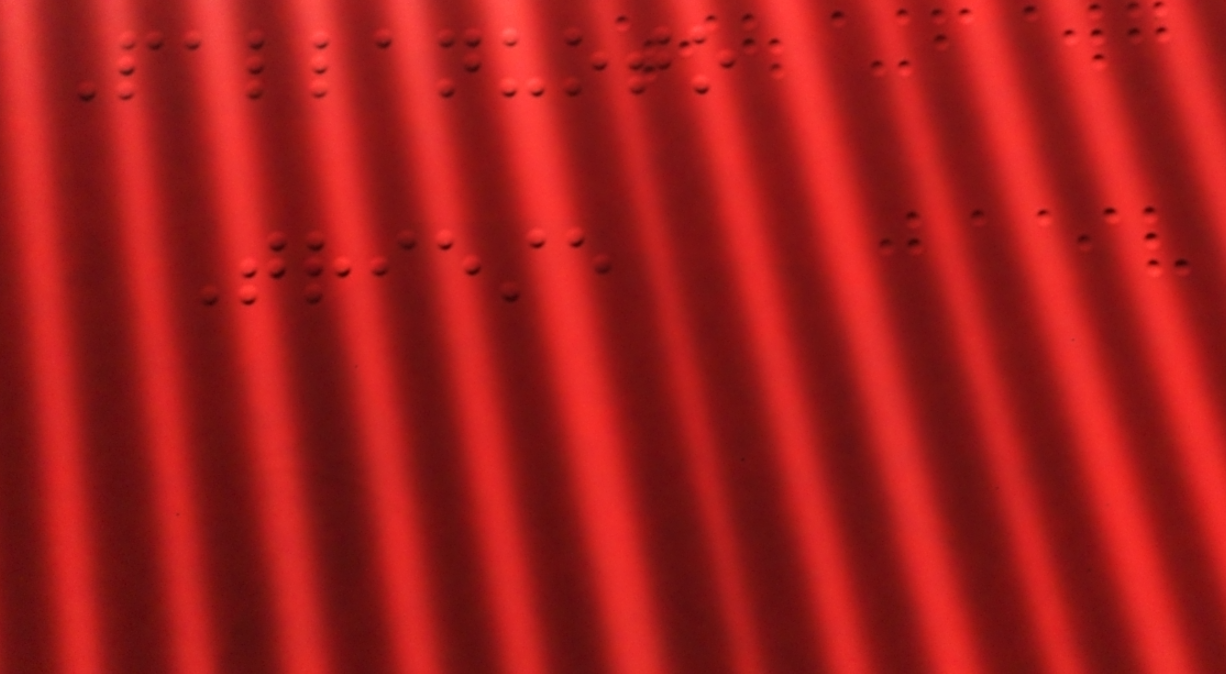Pallanuoto
Trieste
